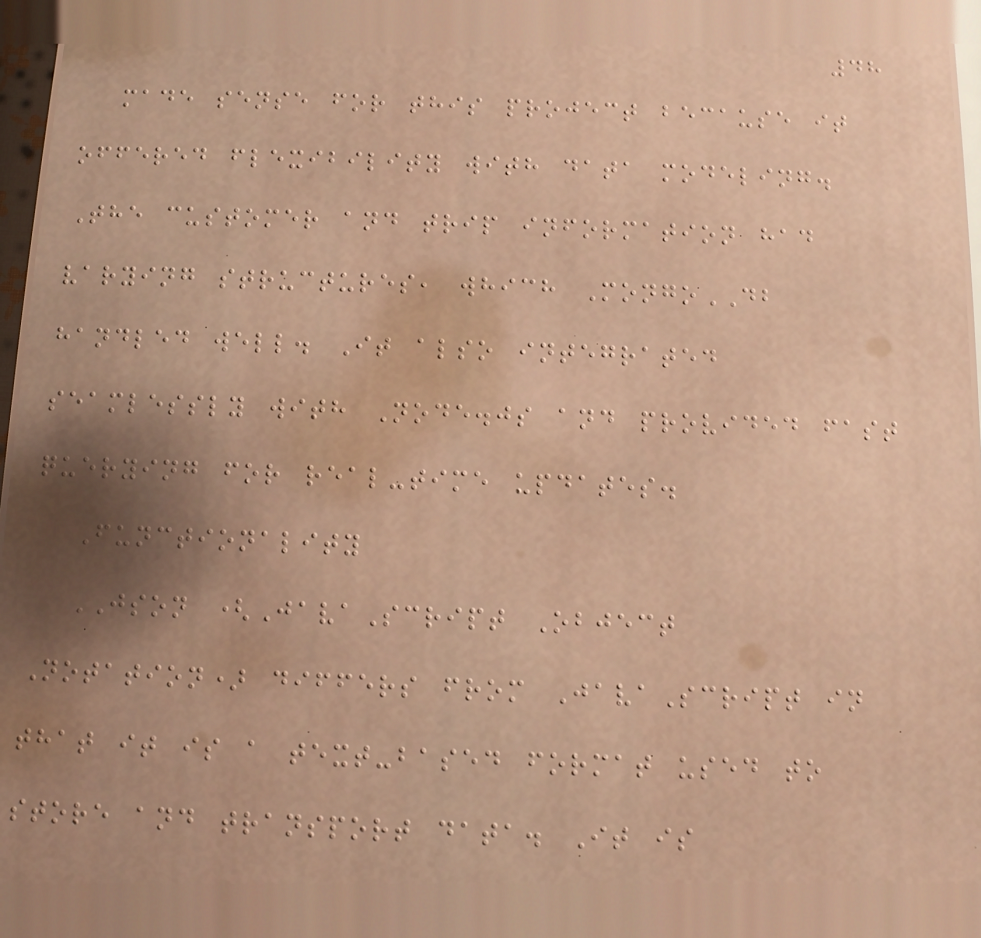48
made sense for this project because it
offered flexibility with data modeling.
The customer and trip information had
varying structures, which MongoDB
handled well. It also integrated
seamlessly with Node.js and provided fast
querying for real-time updates.
Functionality
JSON (JavaScript Object
Notation) differs from JavaScript in
that it is a text-based format used to
store and transport data. It is
